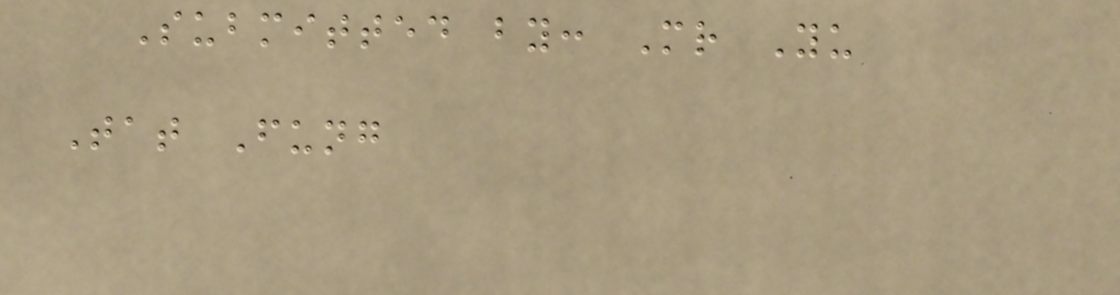Submitted by: Mr Yu
Tat Fung
